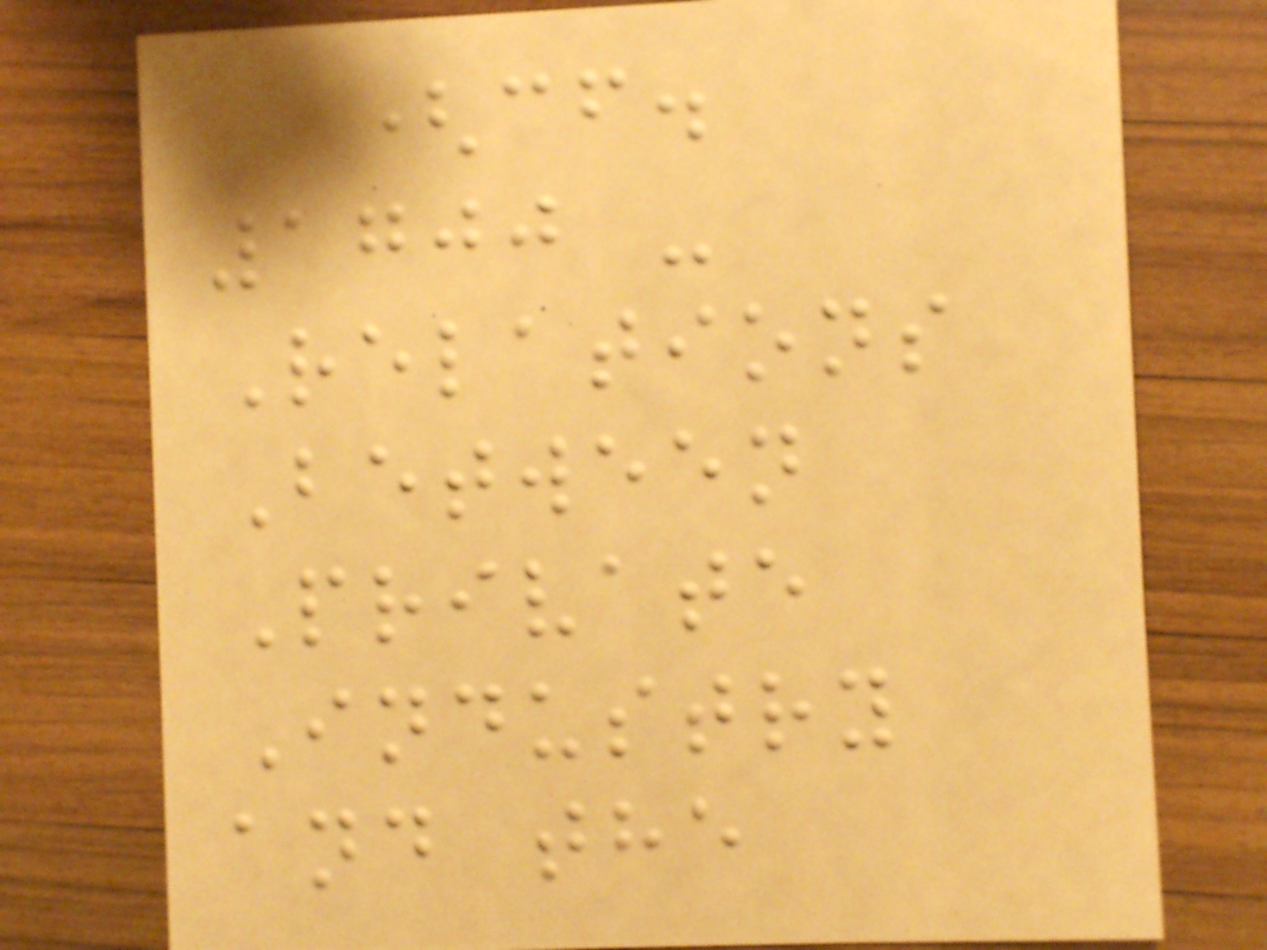(cf.
1700 -
Relations
Between
Private
Industry
and the
